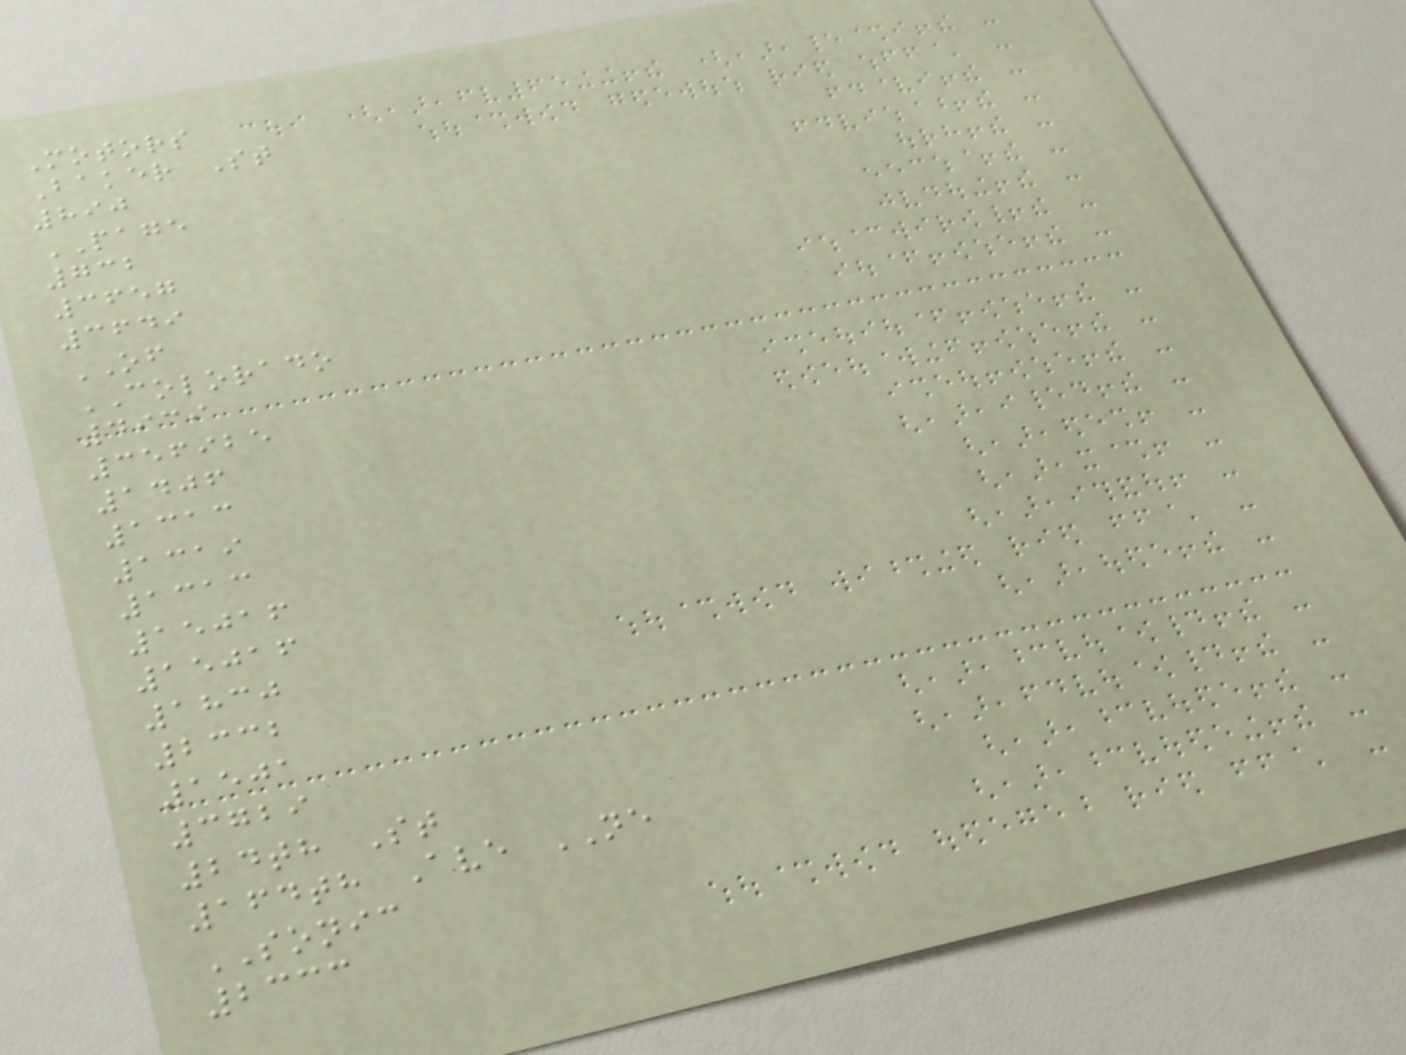Motors
Baker St
890
PAGE
732
3657
3649
OF
COLORADO
4939
356925
1406
1313
1319
1313
15016
15016
1830
2332
1501
3729
24th St
164th Ave NE
SONIC
2333
